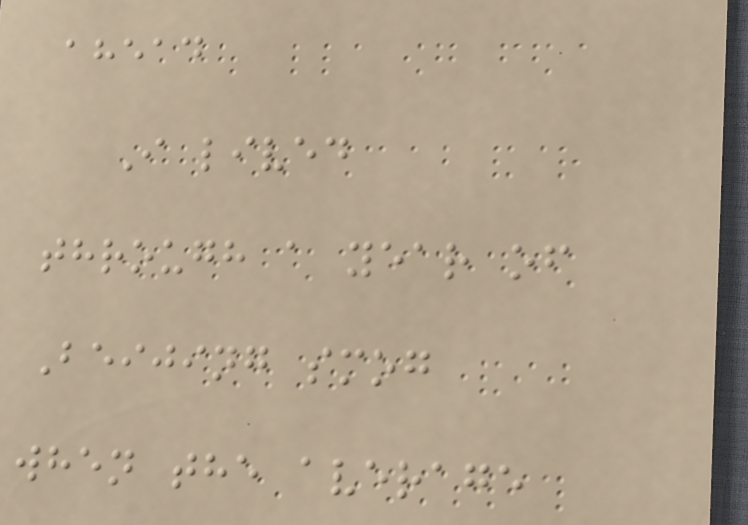ahead
I lived
through a year of
Beijing smog
when the average
